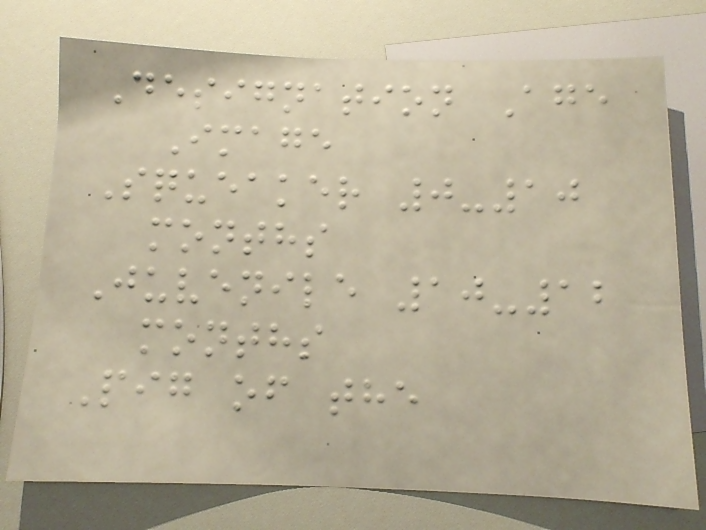Designation Age
Image
Squeaker 0-10
months
Juvenile 10-12
months
Pig of the
